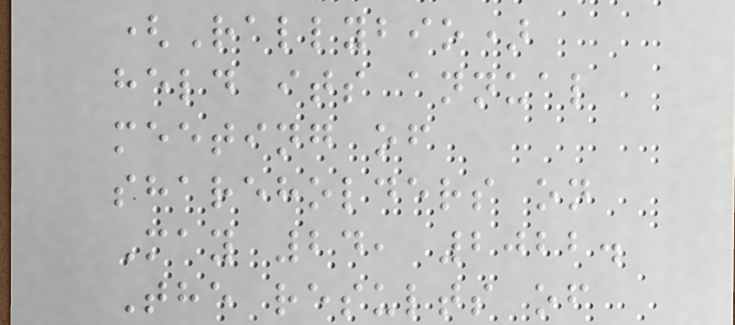(Rallybio)
held its annual
meeting of
shareholders on
May 24, 2022.
The results of
